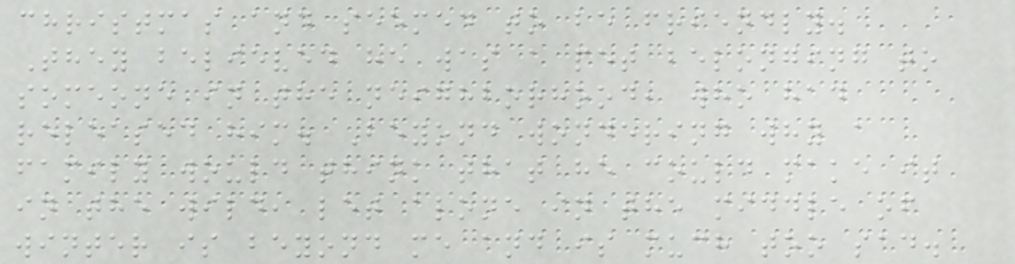christmas and seemed to be friendly.
They believed he was a pet belonging to
someone in the neighborhood, who had
released him. Beyond wondering why a
family would think that he could make it
in the wild, let alone in the middle of
winter is beyond me and is much too sad.
